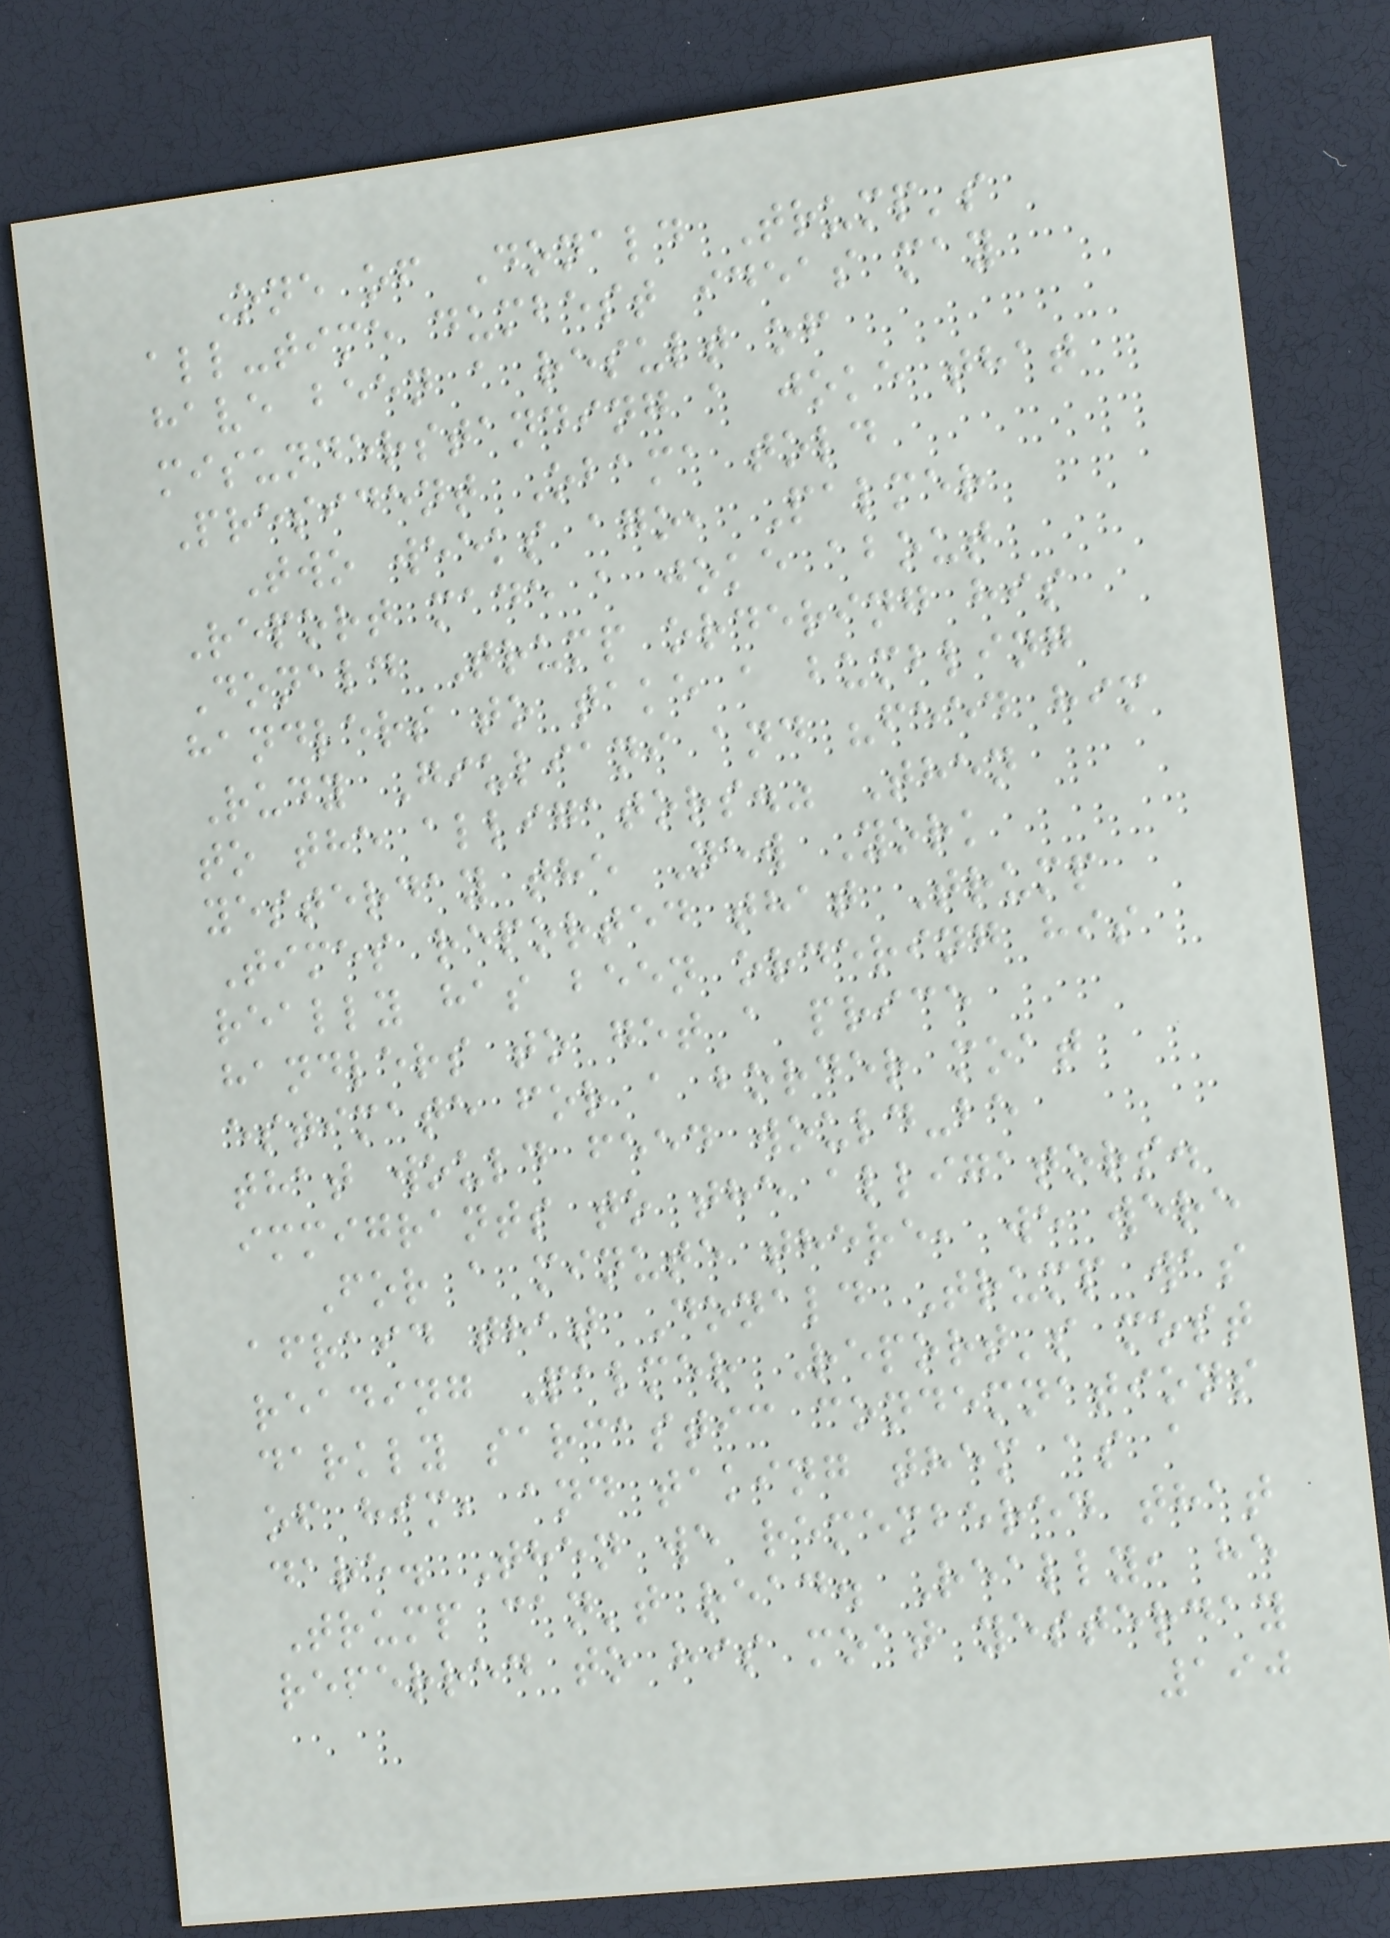One of Donald Trump's
all-time dumbest ideas may
have been a result of
misunderstanding a joke that
President Obama told
Two weeks ago, Palmer
Report made a joke about
Donald Trump ordering his
handlers to take a bumbling
Rudy Giuliani and "feed him
to the alligators." Then
yesterday the New York
Times reported that Trump
really has been ordering his
handlers to get a price
estimate for a border moat
that would feed would-be
immigrants to the alligators.
For a minute there, we were
afraid that Donald Trump was
reading Palmer Report's most
darkly sarcastic condemnations
of him, and taking them as a
dare. Then we remembered that
Trump can't read. Really, he
referred to his moat yesterday
190
